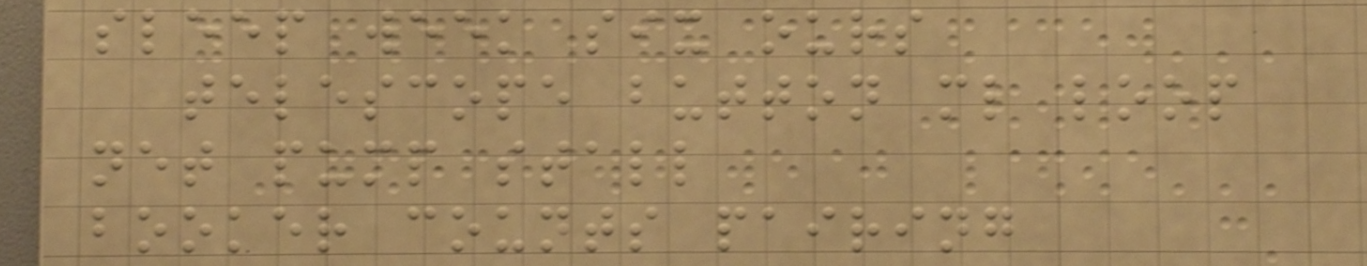sleep week six ours
telescope button ml loop
net pump stall
booker counts pairing
